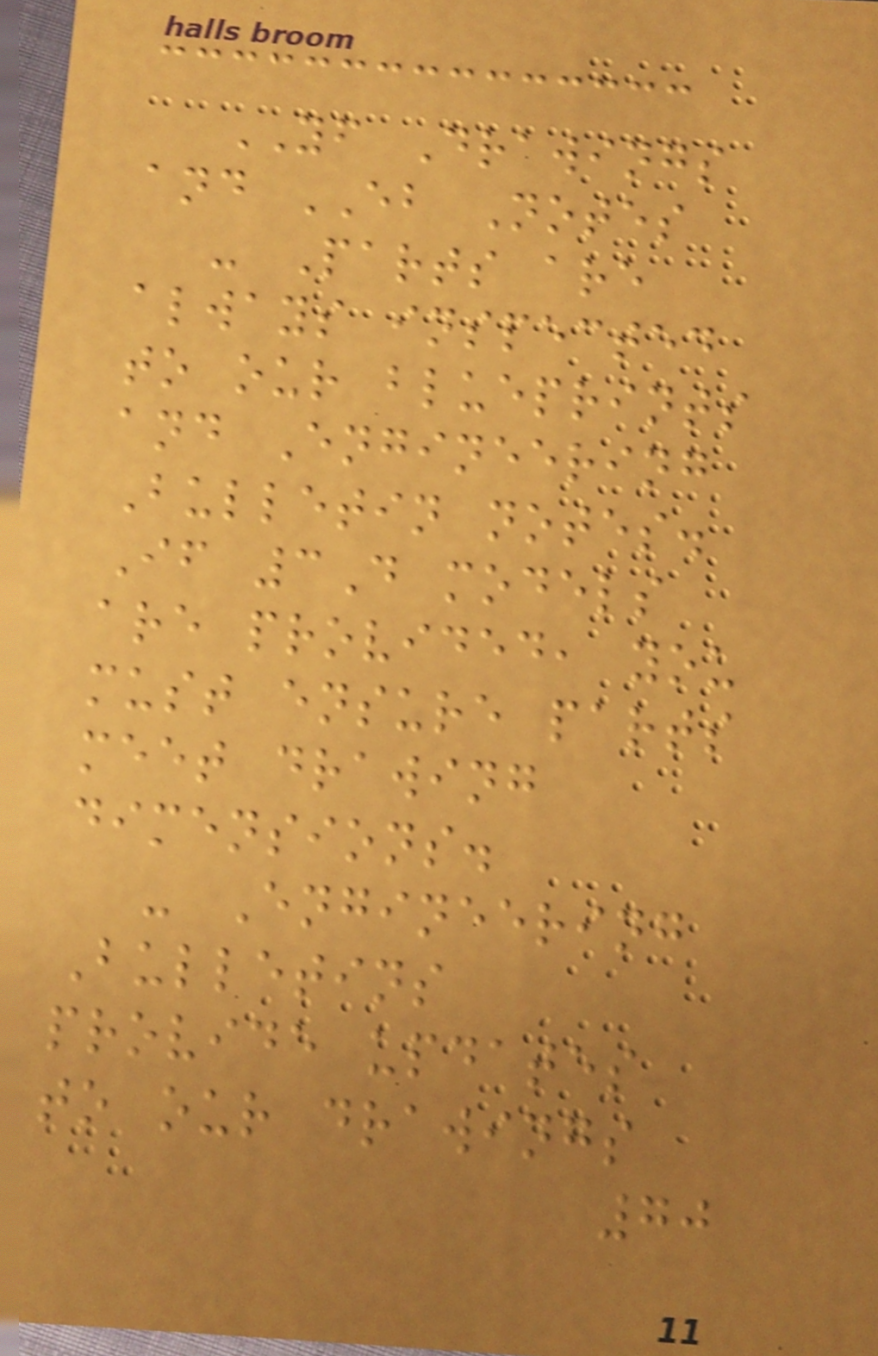YF Drawings
and EB Notes
- Parts are
always inspected
to our blueprints
and Engineering
Bulletin notes.
If 3D models
are provided, you
must ensure parts
meet drawing
dimensions.
- Engineering
Bulletins
provide updates
to our drawings
70
